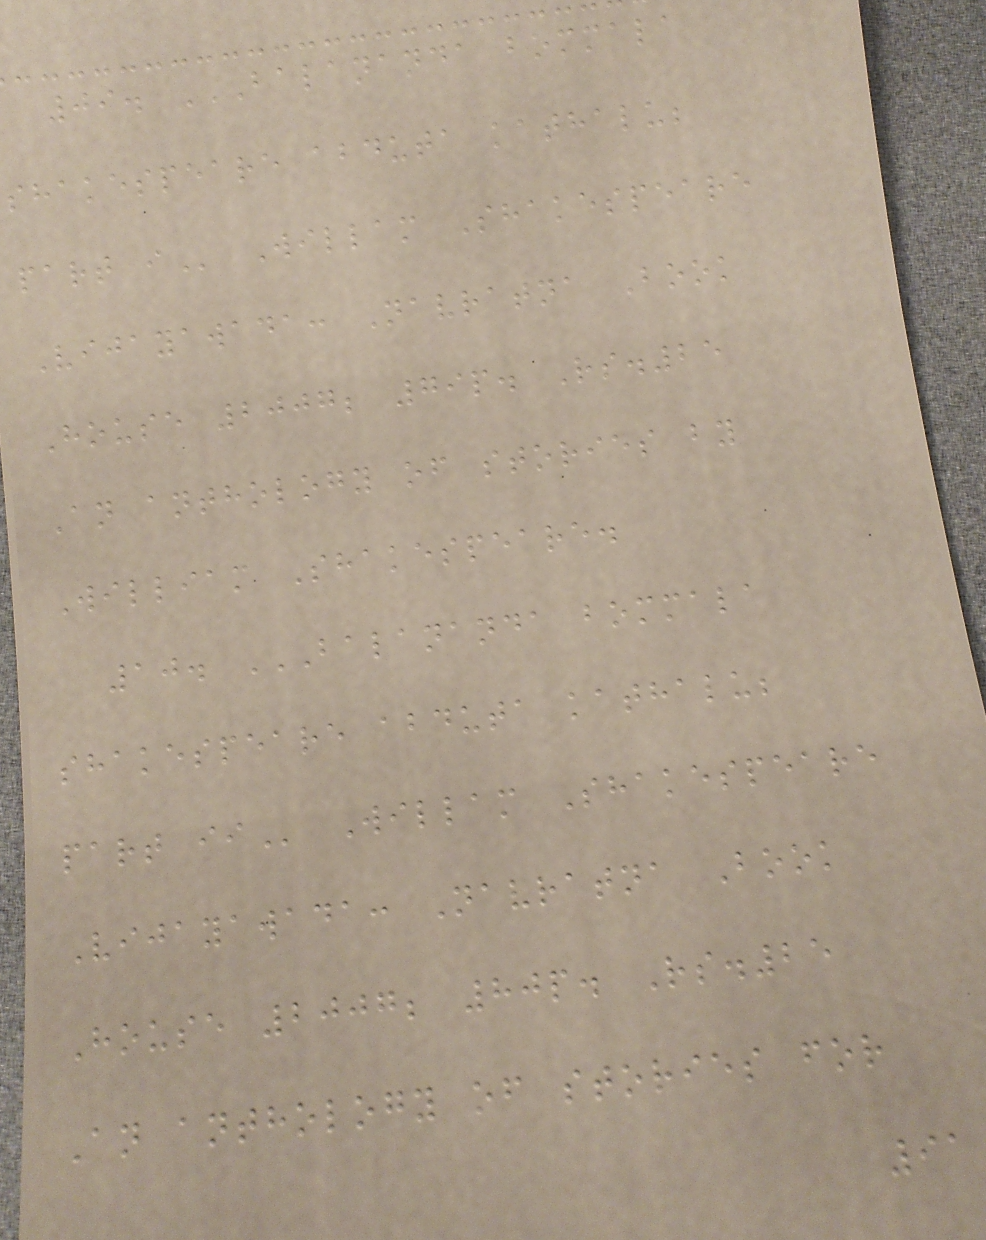09. BALANANDA BOMMALA
SHAKESPEARE ABDUTA KATHALU;
PART I Willam Shakespeare
Vijayawada: Navratna Book
House 2007; 79p. Rs.25
An anthology of stories by
William Shakespeare.
10. BALANANDA BOMMALA
SHAKESPEARE ABDUTA KATHALU;
PART II Willam Shakespeare
Vijayawada: Navratna Book
House 2007; 80p. Rs.25
An anthology of stories for
91
